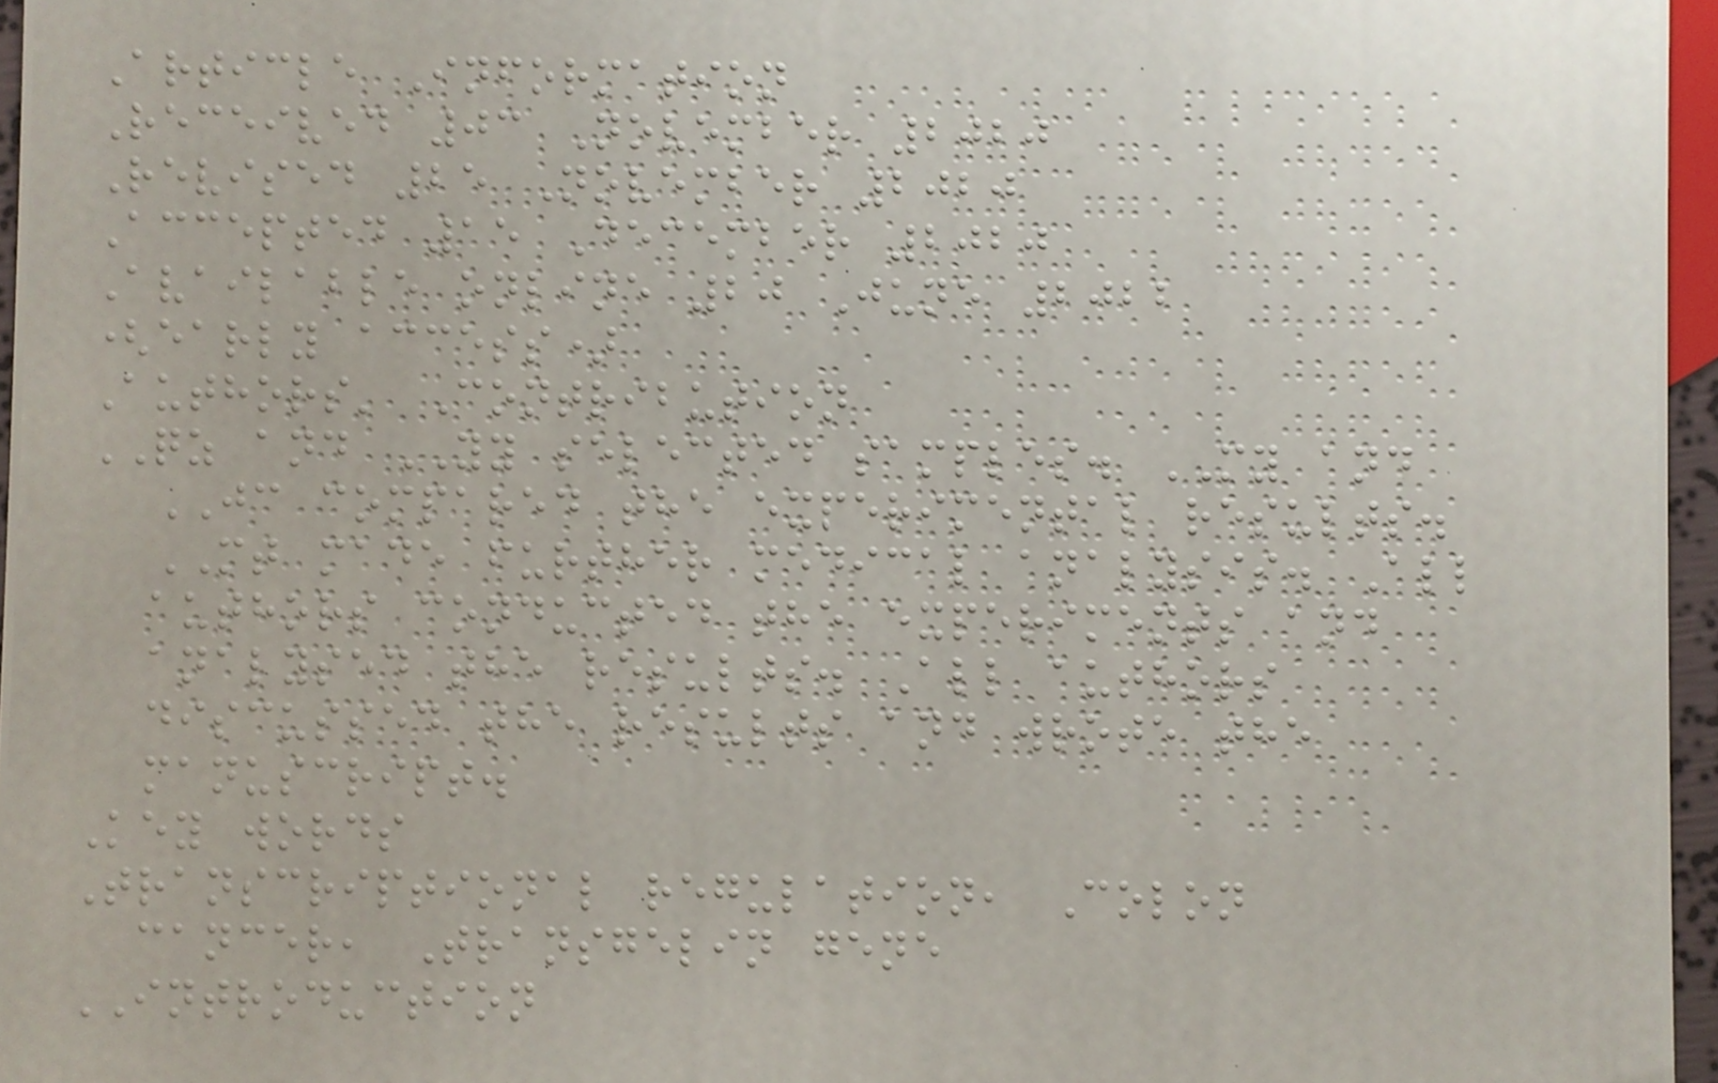Article Information
Received 03 November 2020
Revised 25 November 2020
Accepted 15 December 2020
Available online 20 June 2022
(early access)
Authors' Contribution
QZ and YY selected samples. MY and
JC compared the experimental results.
MT made further medical analysis. All
authors conducted the experiments and
analysed the results. All authors
discussed the results and wrote the
manuscript.
Key words
Transcriptional regulation, Colon
cancer, Transgelin gene
INTRODUCTION
